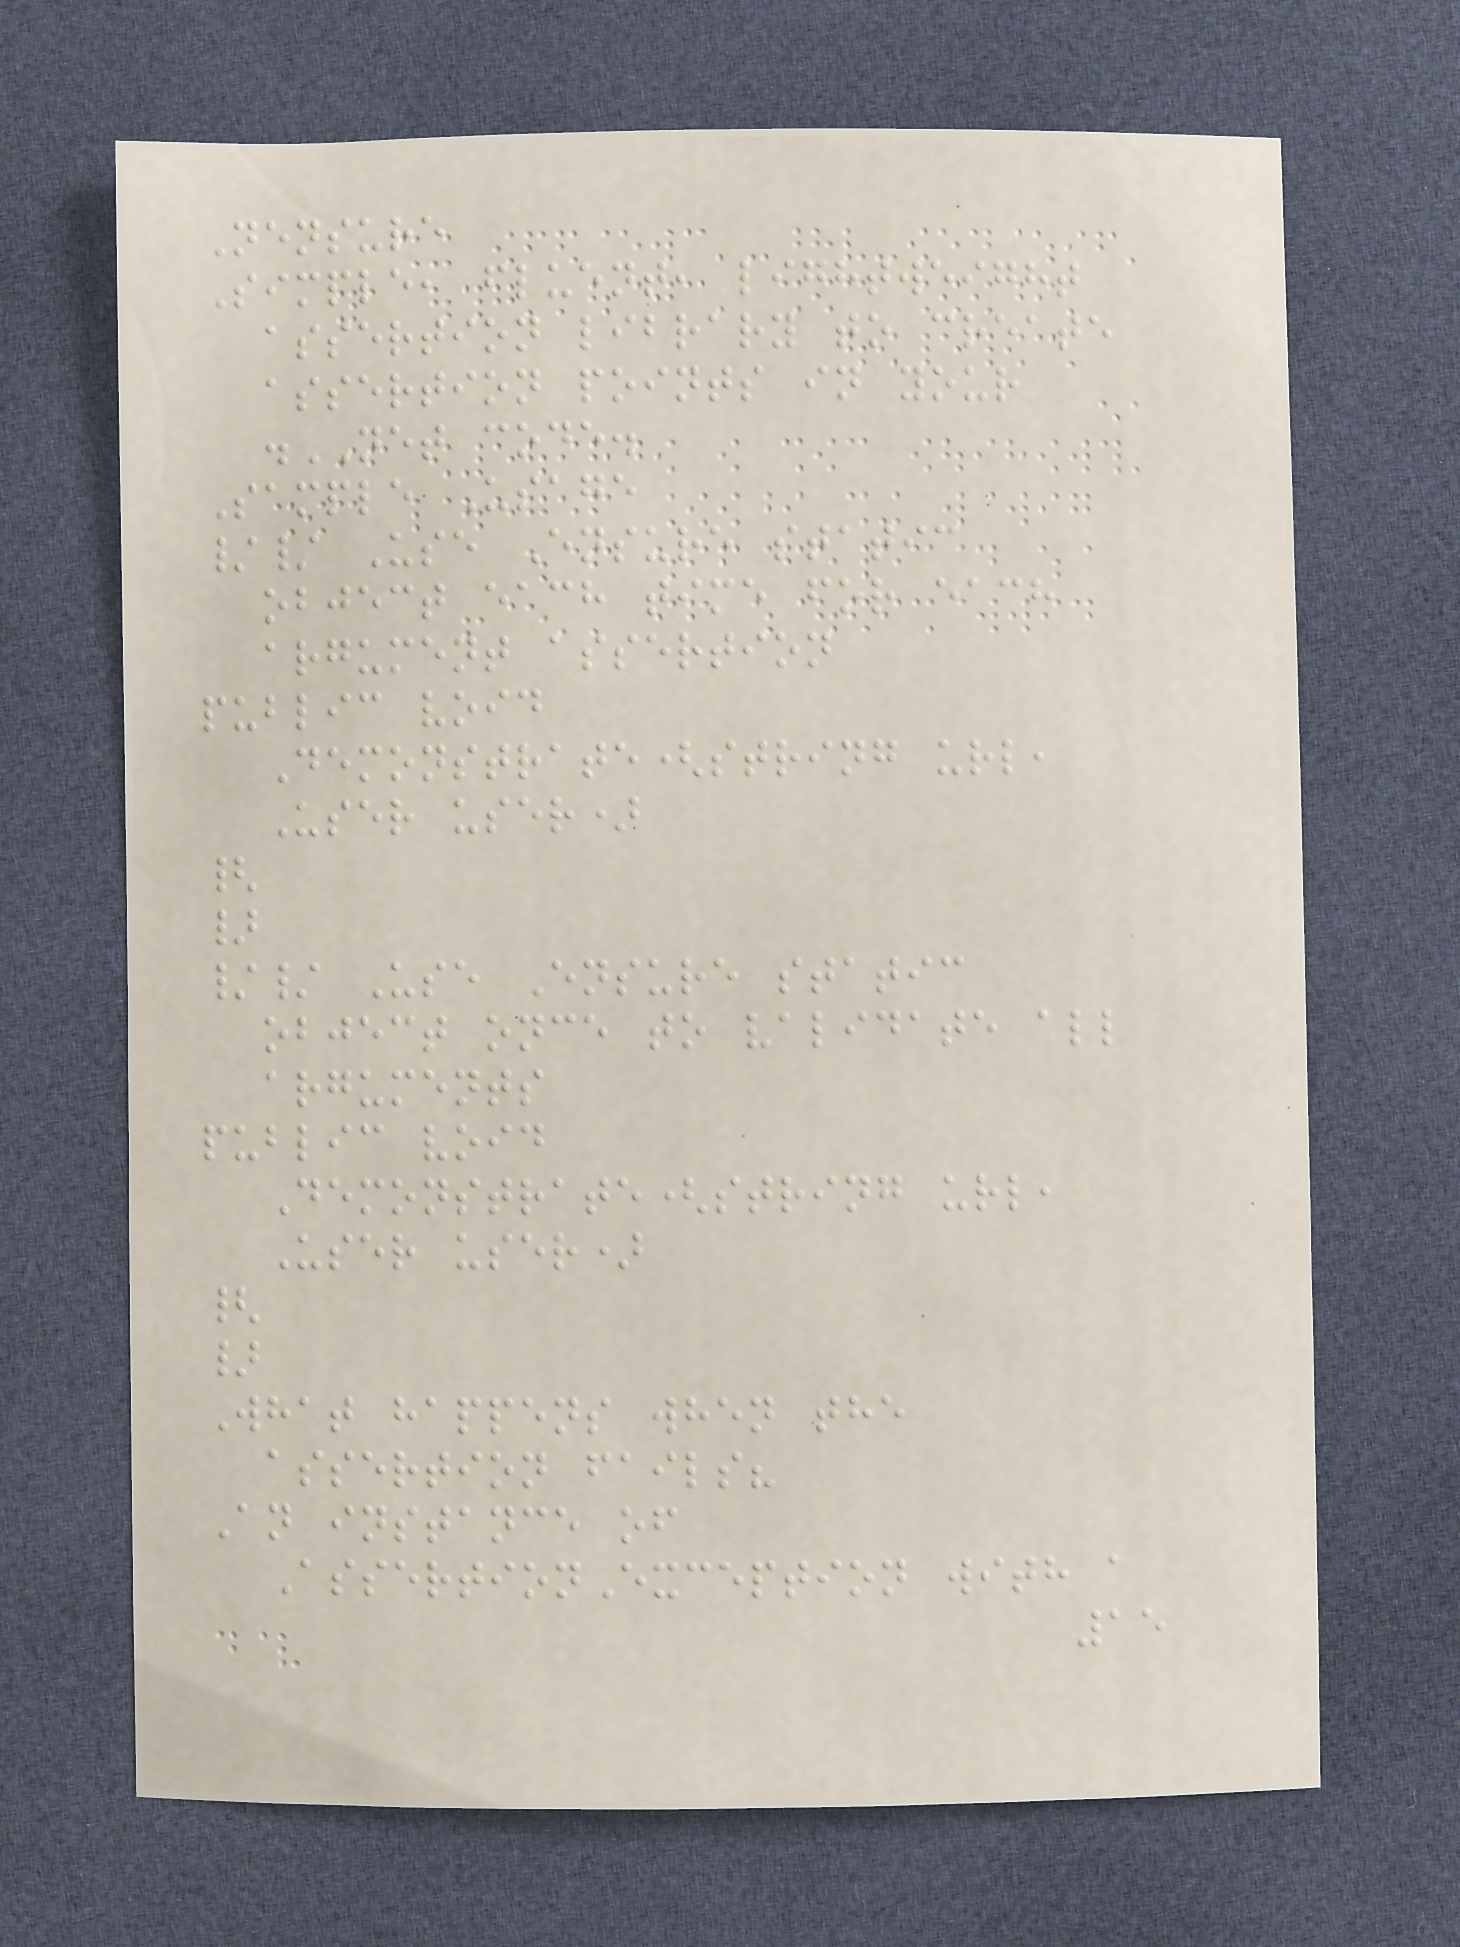Nensure
Simple, fluent, lightweight
assertion library to create
assertion points in your
.NET code.
Sample Usage
// Use Ensure static
object each time for each
argument assertion
public void
Demonstrate(string url,
User user)
{
}
// Use Ensure static
object once to validate all
arguments
public void
Demonstrate(string url,
User user)
{
}
What happens when the
assertion fails?
An instance of
AssertionException with a
15
